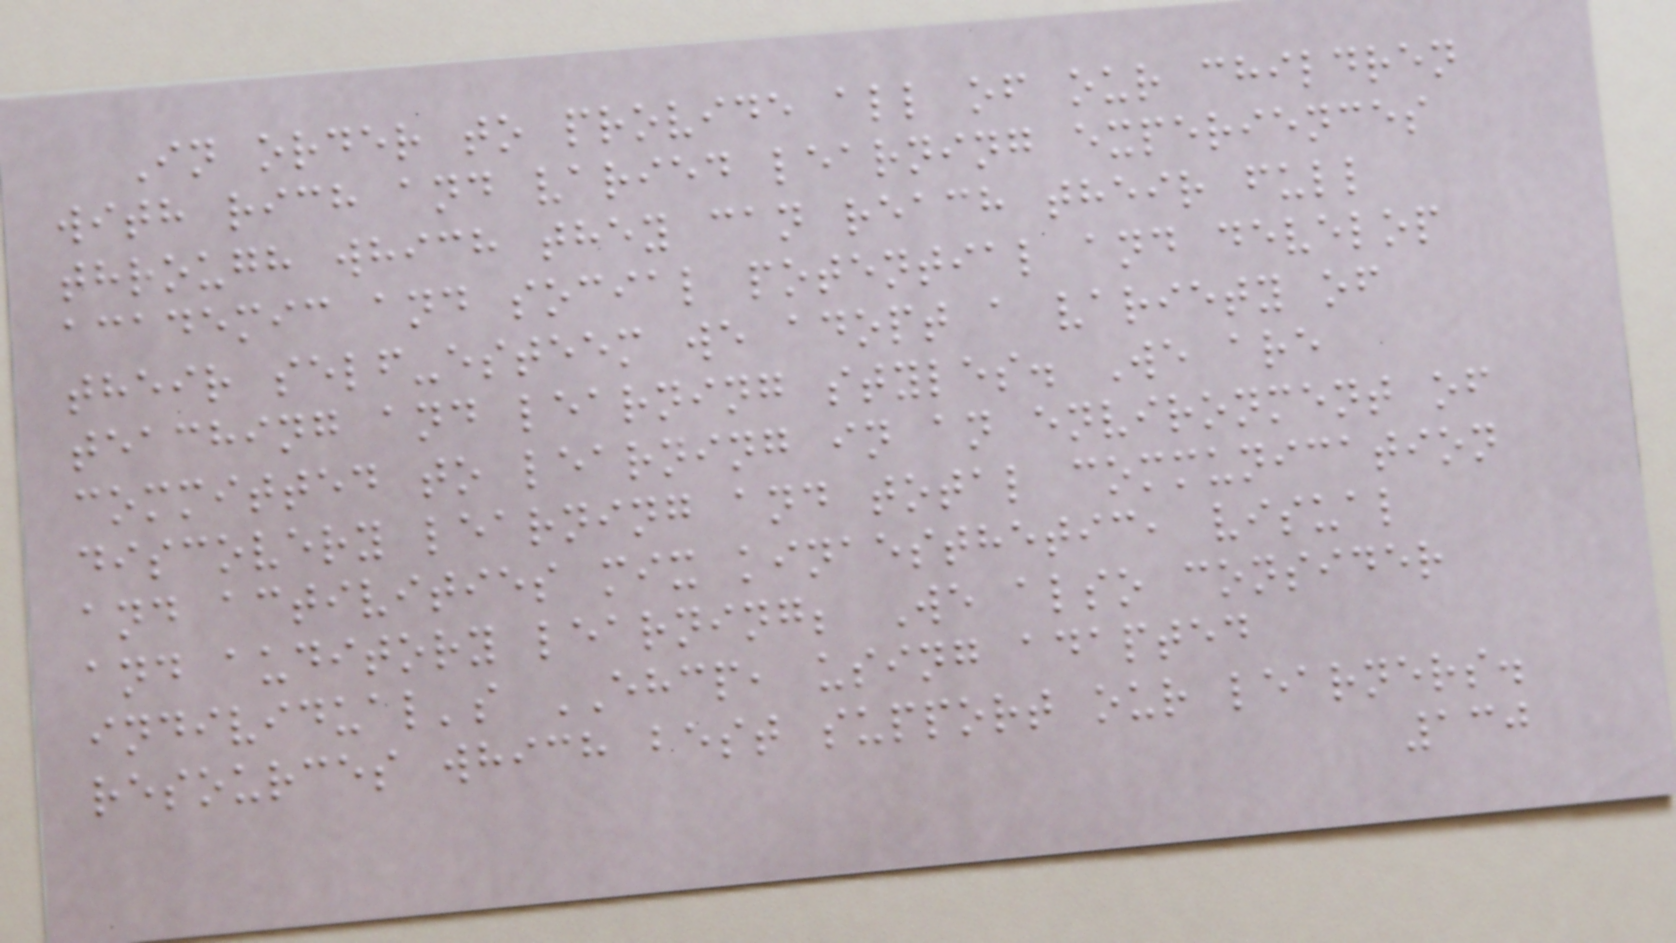In order to provide all of our children
with rich and varied learning experiences
through which they can reach their full
academic and social potential and develop
their self-esteem we adopt a variety of
teaching and learning styles. We are
committed to learning in an environment of
discovery learning and total communication
and activities mix kinaesthetic, visual
and auditory learning; We also consider
individual's EHCP, using adapted
resources which best support our learners.
130
